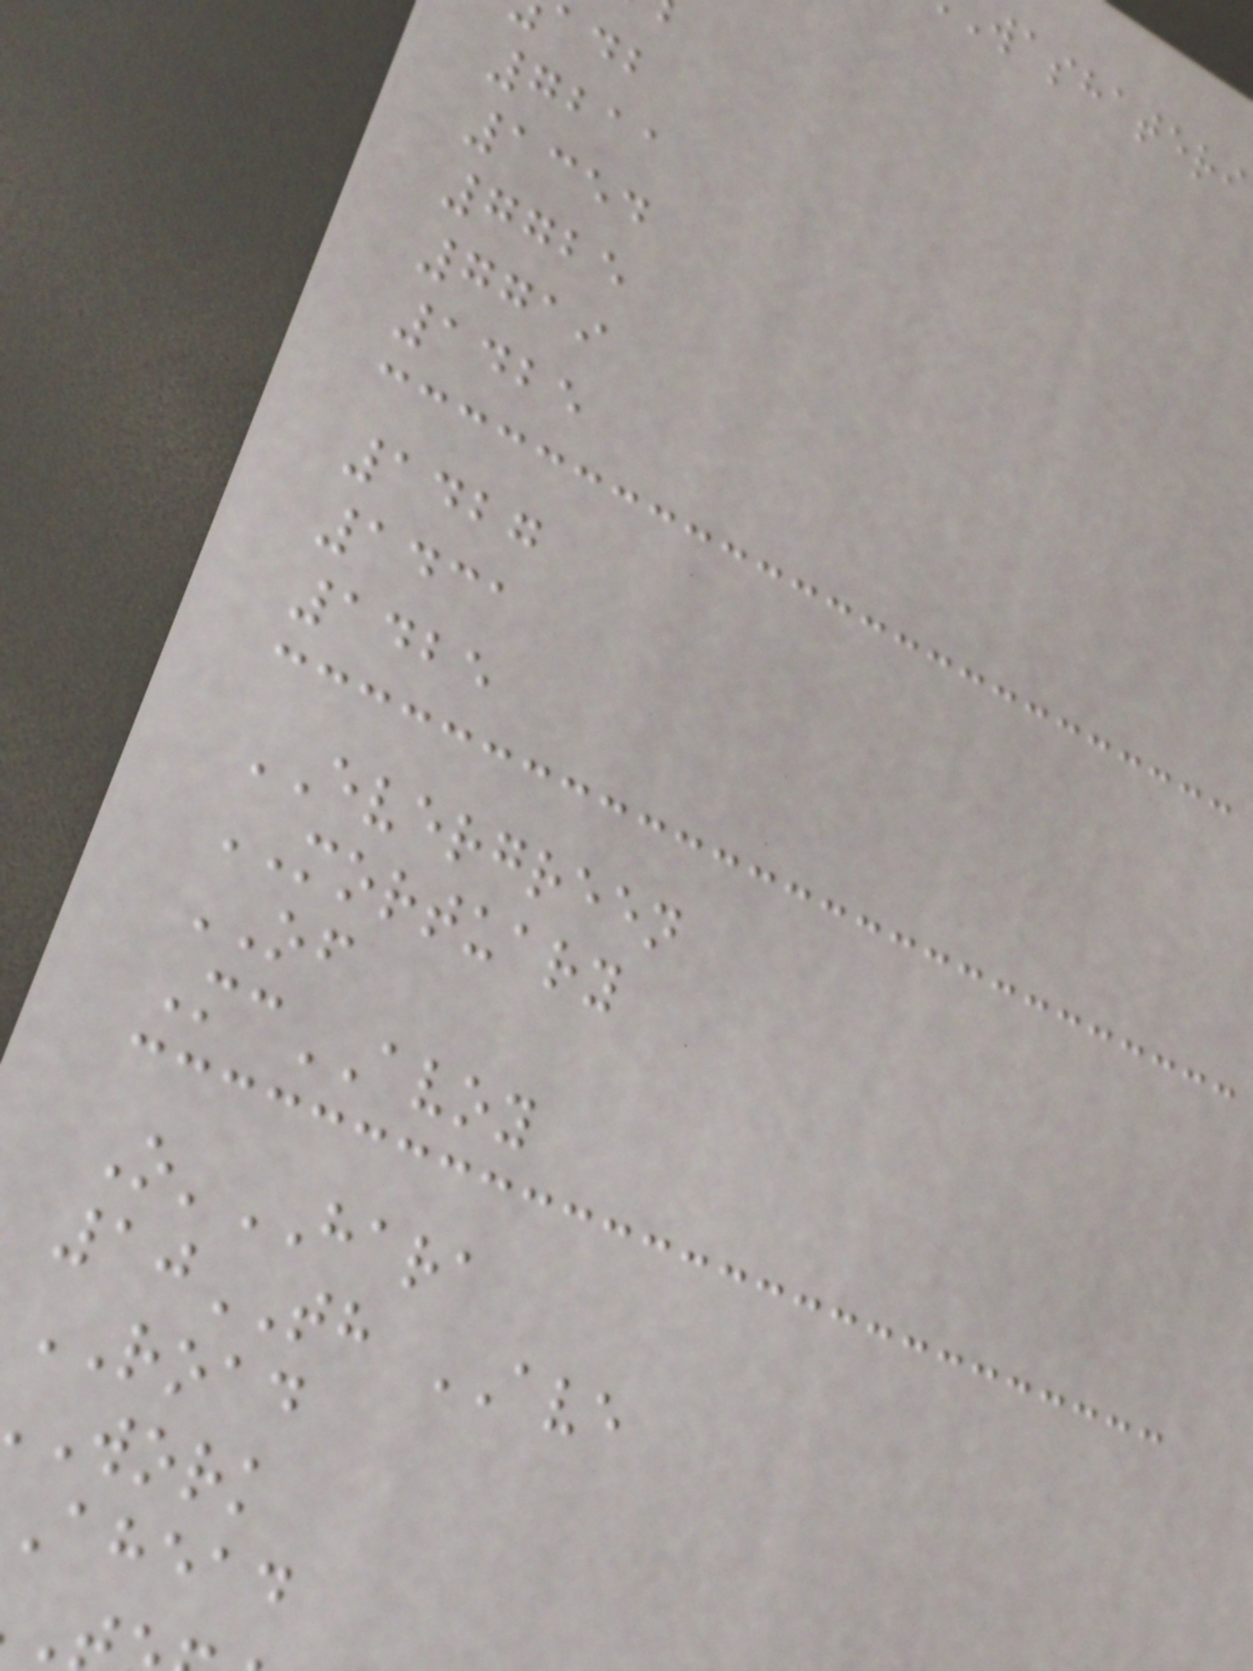7211
1354
7725
7719
1425
1427
1431
1425
EVERGREEN
MORTUARY
OF
McAVOY
O'HARA
10TH AVE
ROAD
work
ahead
